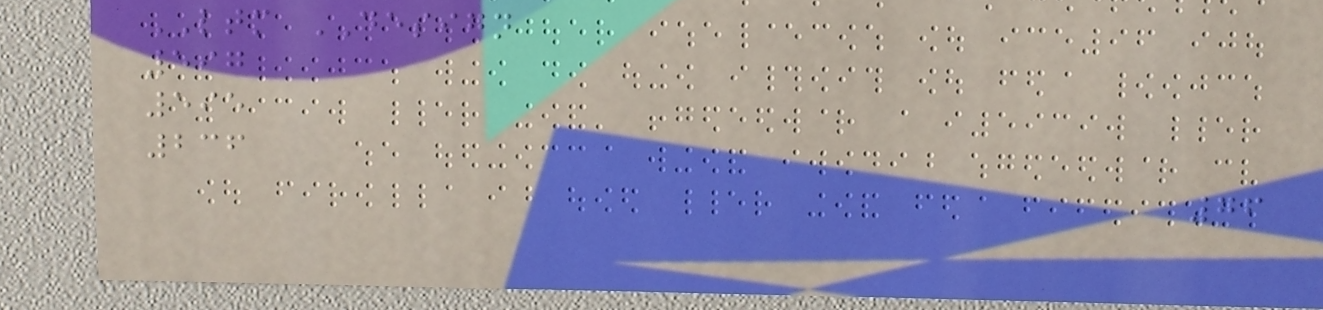LTM DESIGN
597
595
236
76
